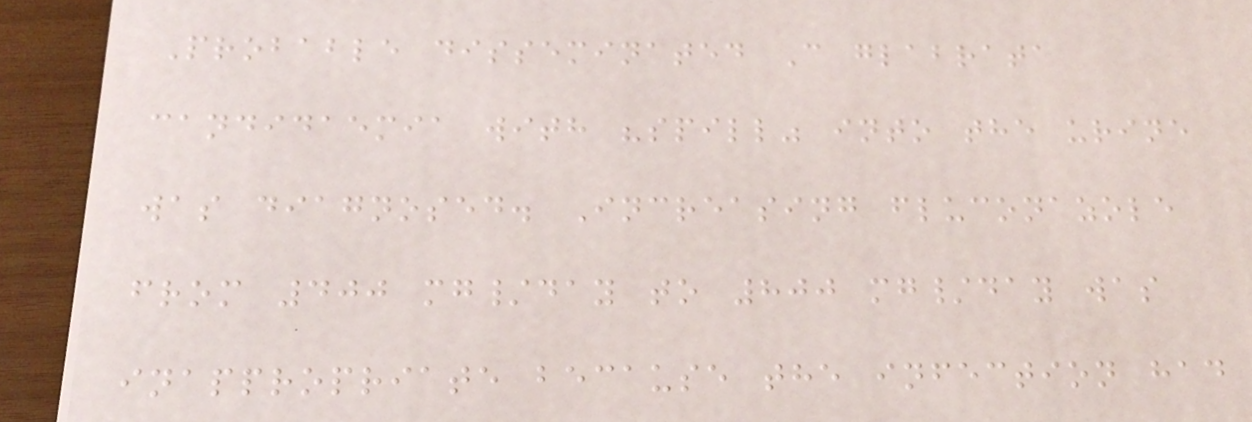Probable disseminated C glabrata
candidaemia with "spill" into the urine
was diagnosed. Increasing fluconazole
from 400 mg/day to 800 mg/day was
inappropriate because the infection had
